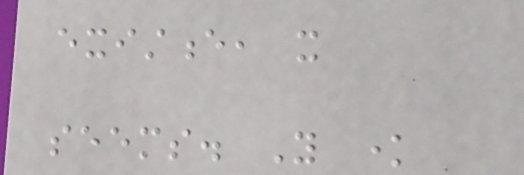existence, it
seems. You know
